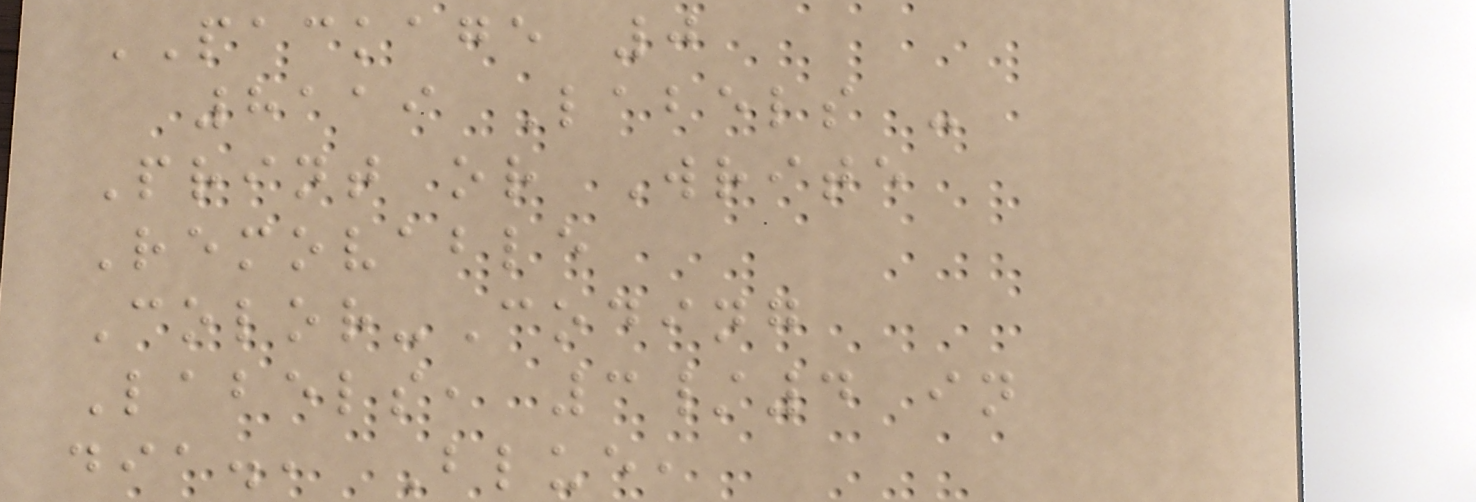PACKAGE 0
8119 Labels -
Print or Write
Removable
Color-Coding
Labels, 3/4 in
dia., Blue,
